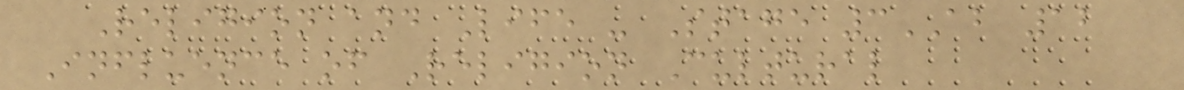Religion and Life - Stage 3AB 12
Influence of Religion Cultural
